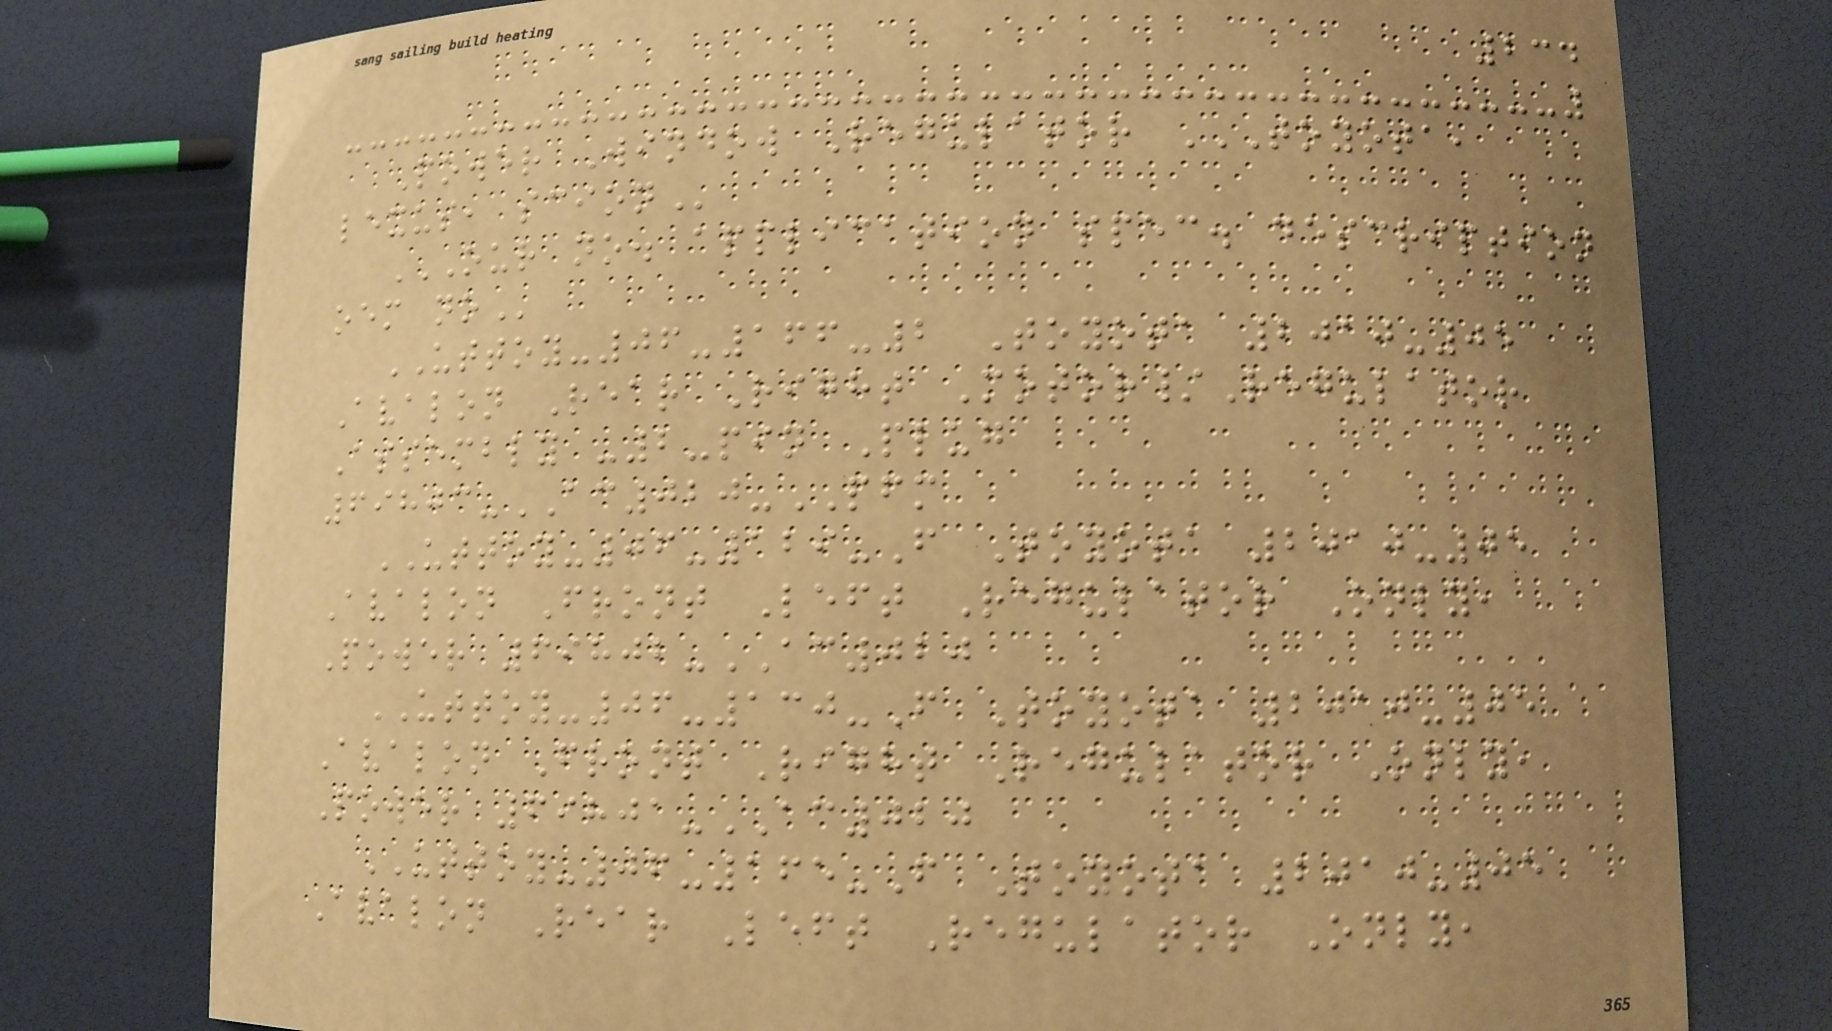234
Power Window Regulator TOYOTA,
LEXUS, SCION
OUR NO. APPLICATION SPEC. DESCRIPTION
OEM NO
UTTOY-06-166-2 Toyota 2010-05
Avalon Rear Right Motor/Regulator
Assembly -2-pin Plug
69803-AC020-PFM
UTTOY-06-129-F Toyota 2010-05
Avalon Front Left Regulator Only,
Power 69802-AC020
UTTOY-06-130-F Toyota 2010-05
Avalon Front Right Regulator Only,
Power 69801-AC020
UTTOY-06-165-F Toyota 2010-05
Avalon Rear Left Regulator Only,
